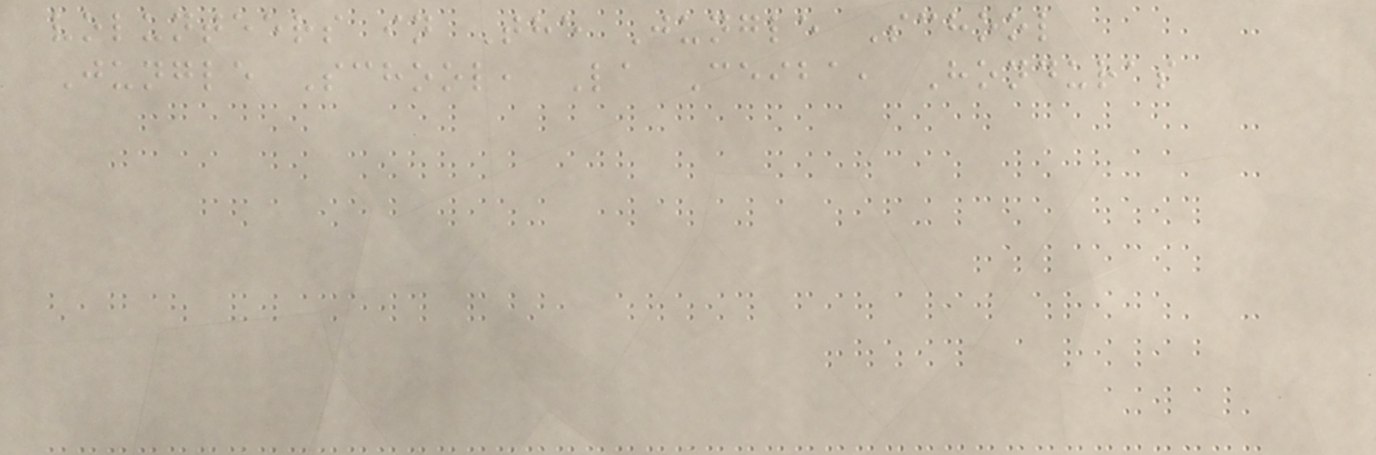volunteers in The Jungle School
Jungle School, La Ceiba, Honduras
